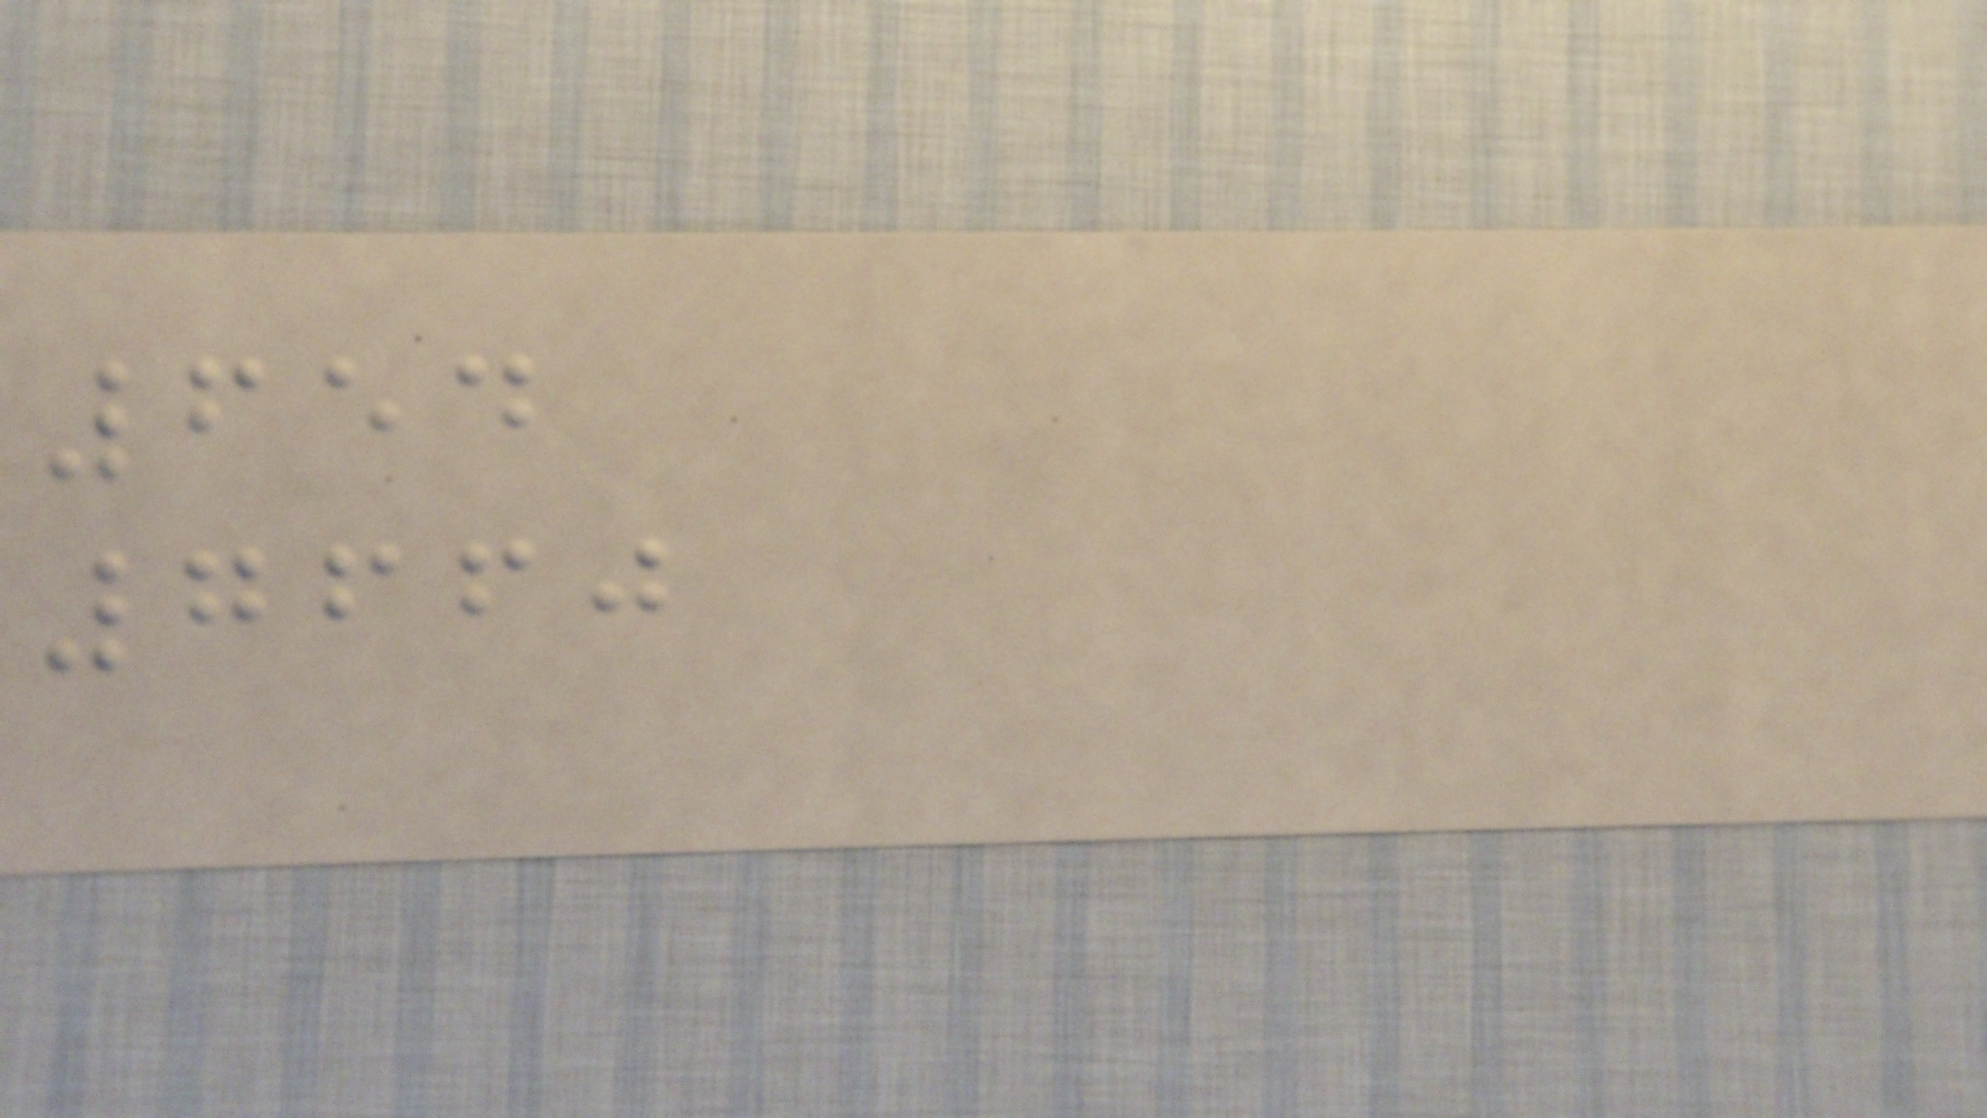654
7660
